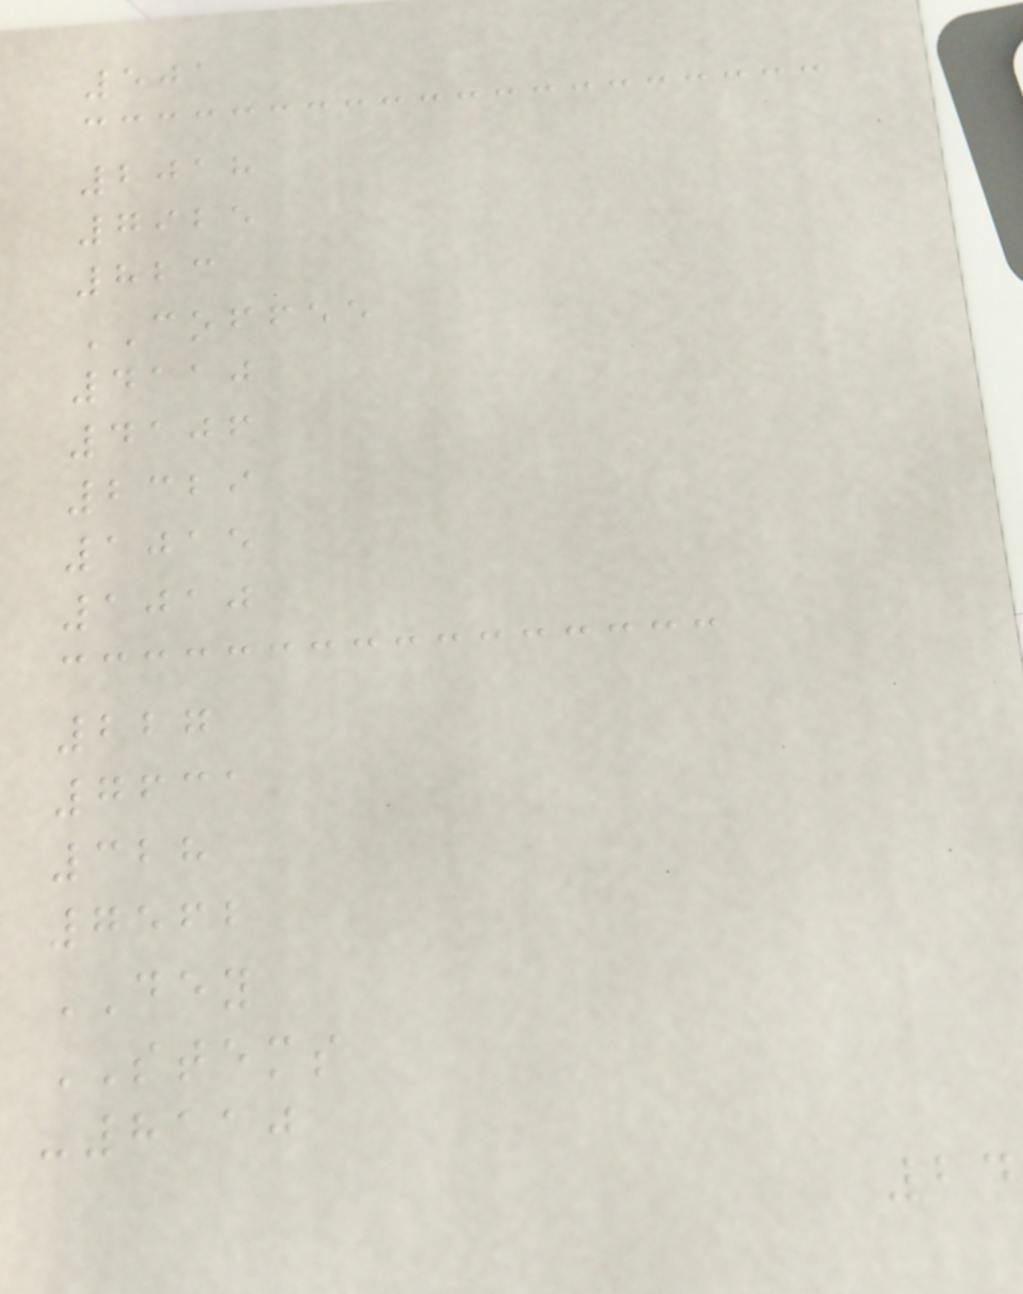501
2018
7925
823
COFFEE
4110
4106
2329
1015
1010
227
7631
328
7562
DEY
STEMS
-8110
24
